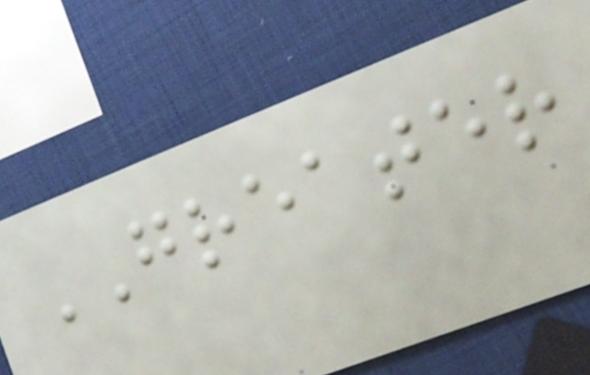GREATER
